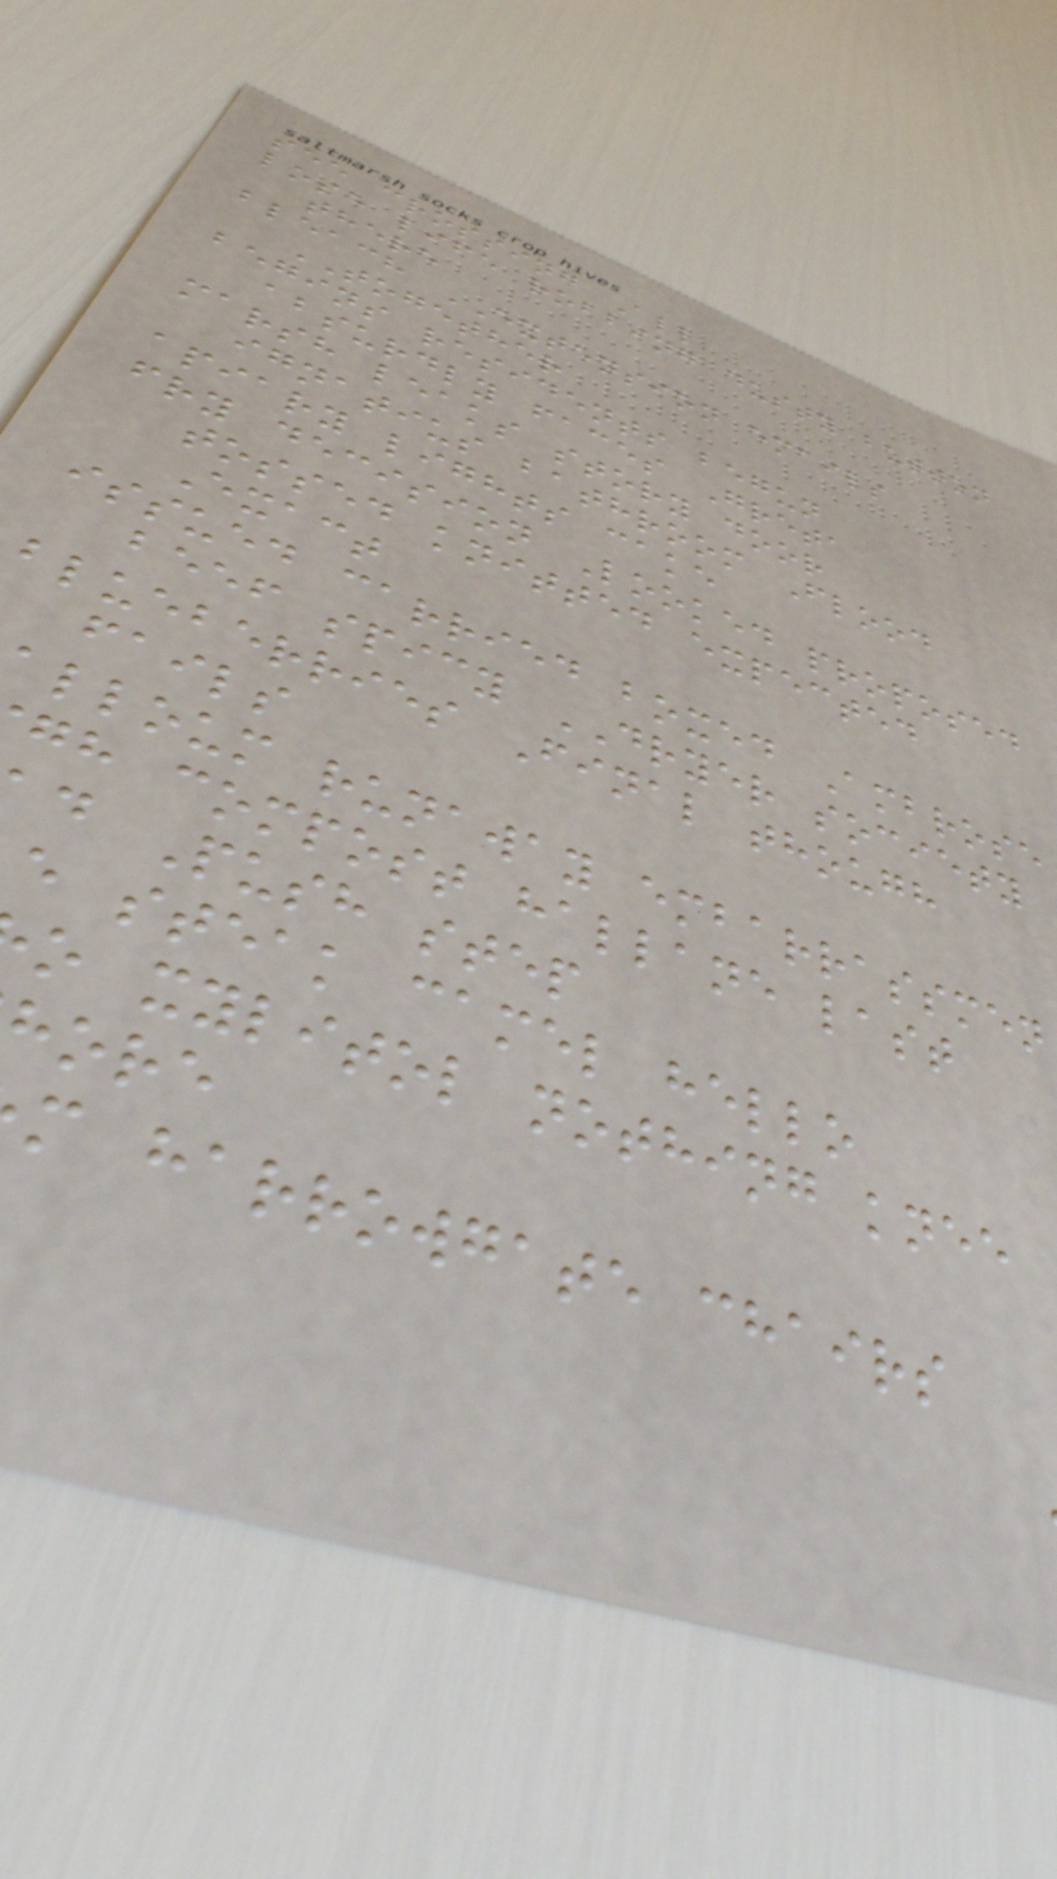see crossing All
lose life robbing dusty button
there
bleach EXTENSION emails
TOGETHER
begins residents begun
absurdly faces Greta
marsh leaks story door
ignatius bathroom Flood
apiary lights cake
fry decision Looked proposed
tossed knitted expected
Exact
issued carried boxed Ambrose
beef spicy DRYER society
blueberries Final though
fails
alloum runaway embarrassmen
gh compost hallane last
d Push step
e steak camel hello
o xylitol nothing knee
hore
m harrowgate chairs
